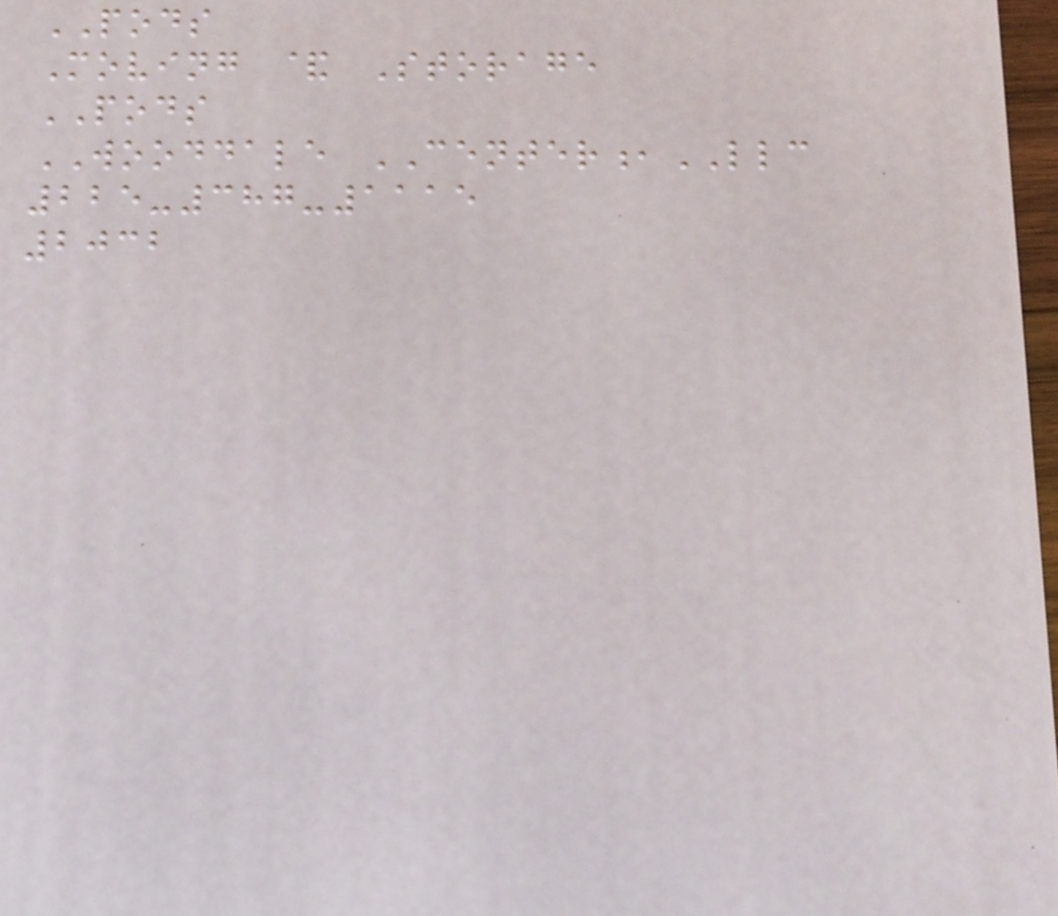PODS
Moving & Storage
PODS
WOODDALE CENTER,LLC
225-387-1115
2032
